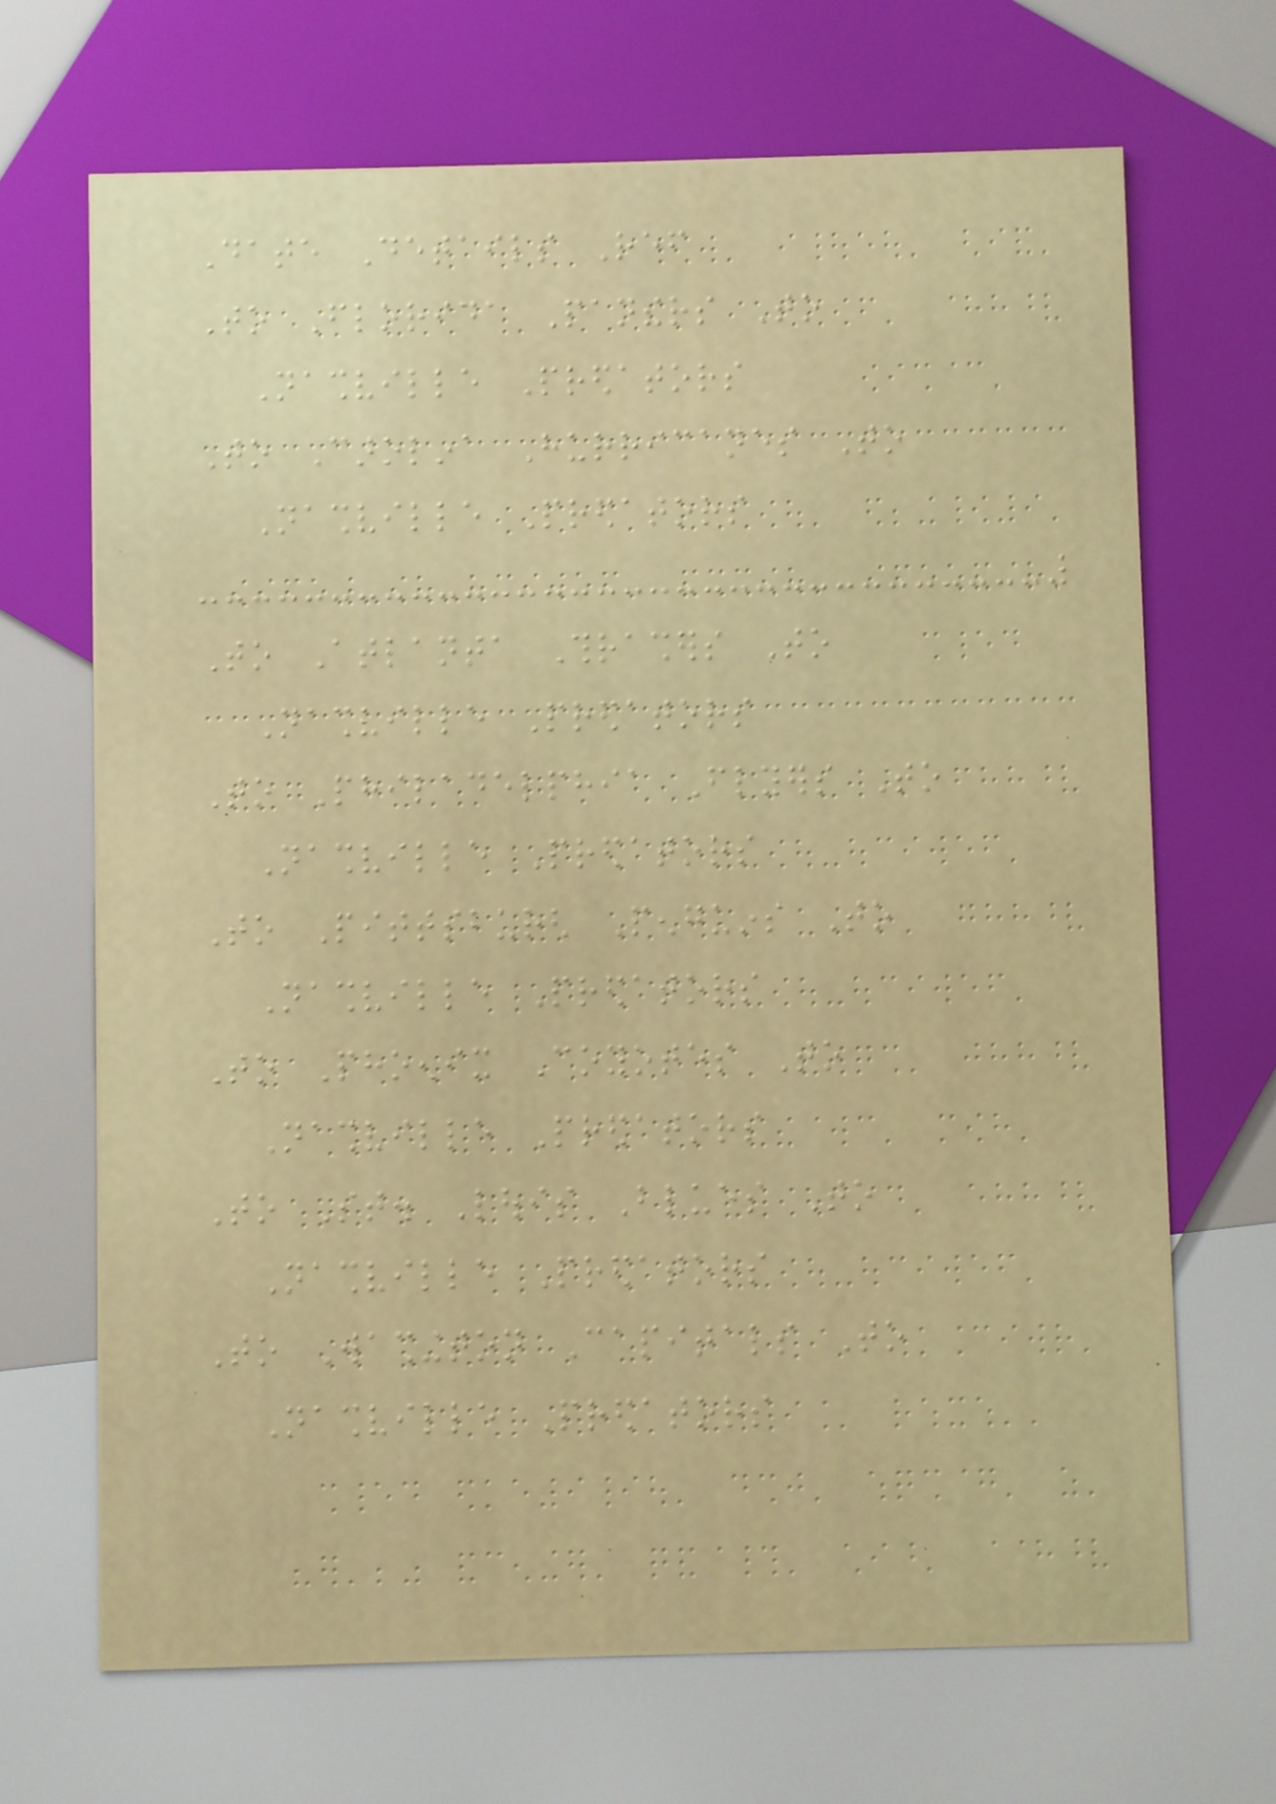Date Details Ref
To Florida Panthers To
Nashville Predators
To Carolina Hurricanes To
Nashville Predators
To Atlanta Thrashers To
Nashville Predators
To Philadelphia Flyers To
Nashville Predators
To Pittsburgh Penguins To
Nashville Predators
To Phoenix Coyotes To
Nashville Predators
To St. Louis Blues To
Nashville Predators
To Washington Capitals To
Nashville Predators
